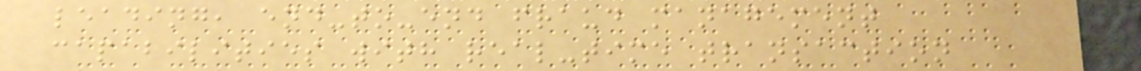leading, end-to-end fraud management
capabilities with real-time transaction
